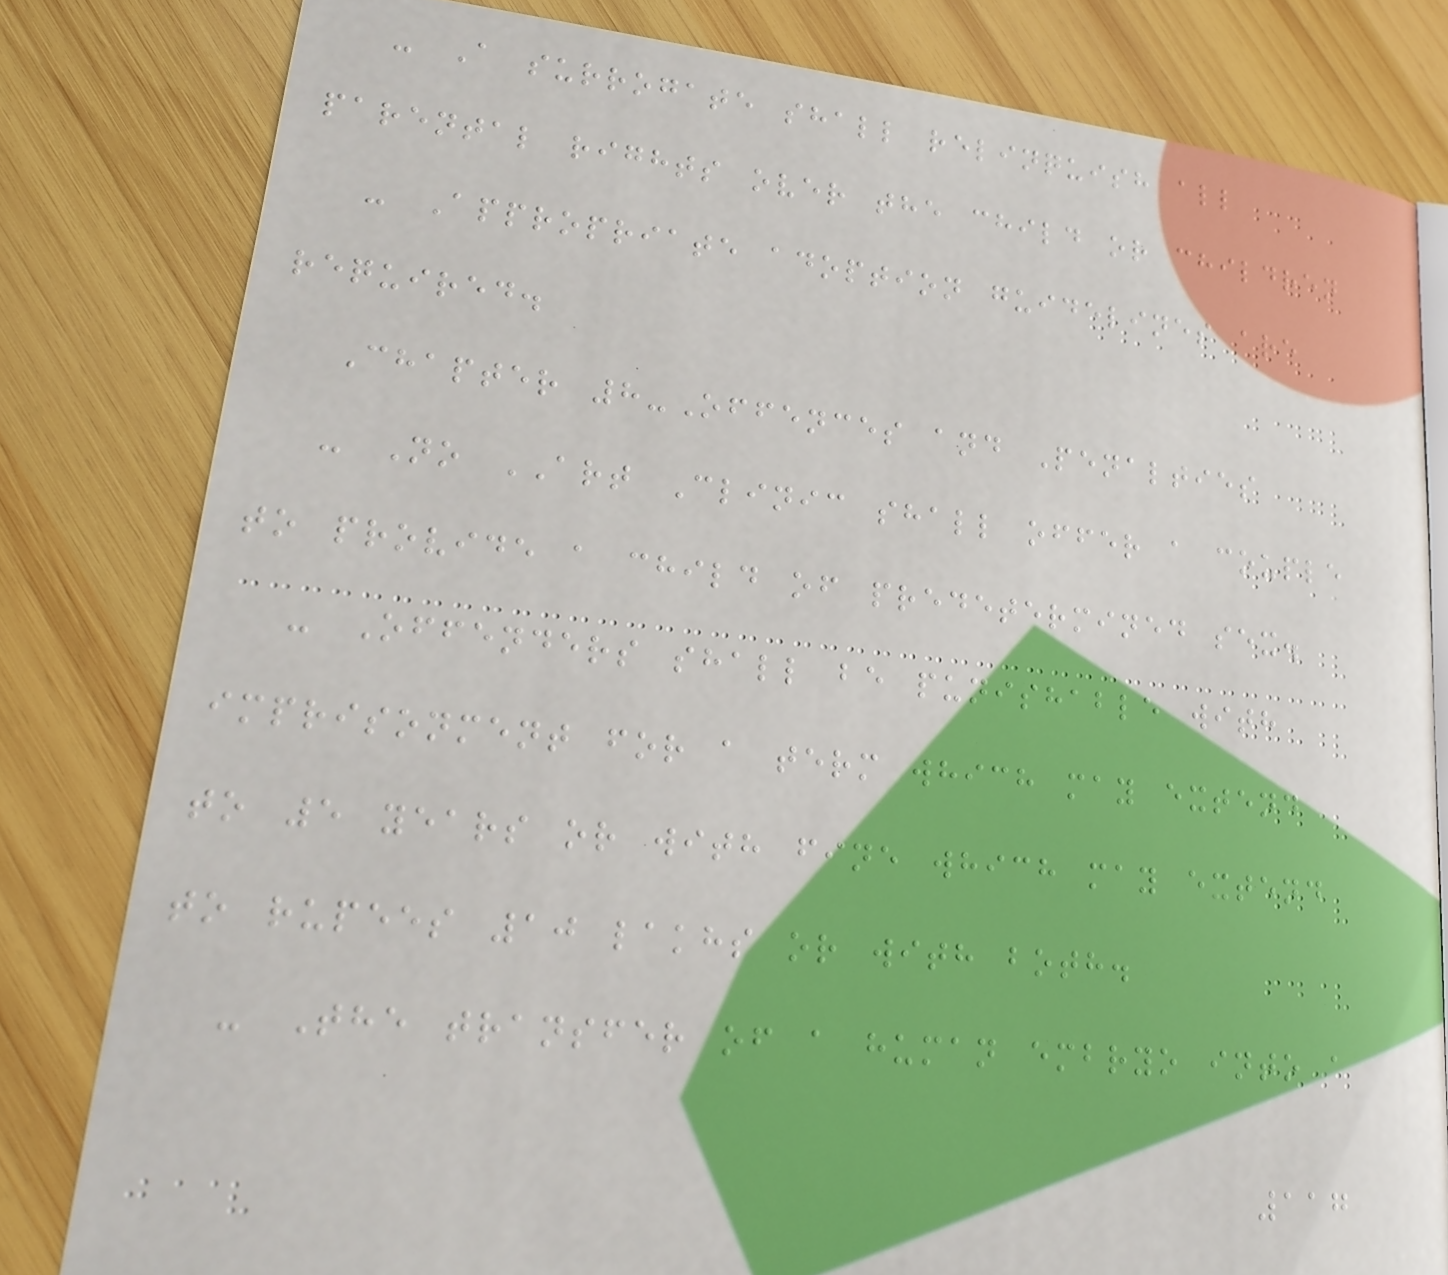- A surrogate shall relinquish all
parental rights over the child or children
- Appropriate adoption guidelines are
required.
Chapter 8-Offences and Penalties
- No ART Clinic shall offer a couple
to provide a child of predetermined sex.
- Offenders shall be punishable with
imprisonment for a term which may extend
to 5 years or with fine which may extend
to rupees 10 lakhs or with both.
- The transfer of a human embryo into a
117
